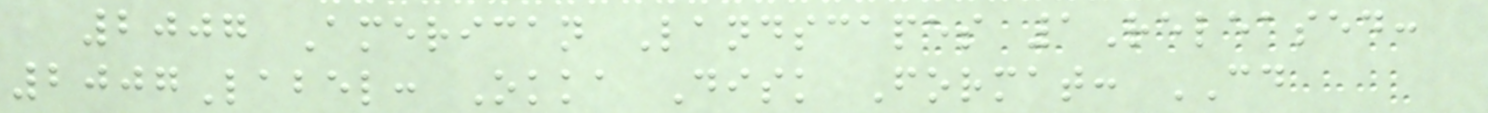2007 American Landscapes 1Released:
2007Label: Okka Disk Format: CD
